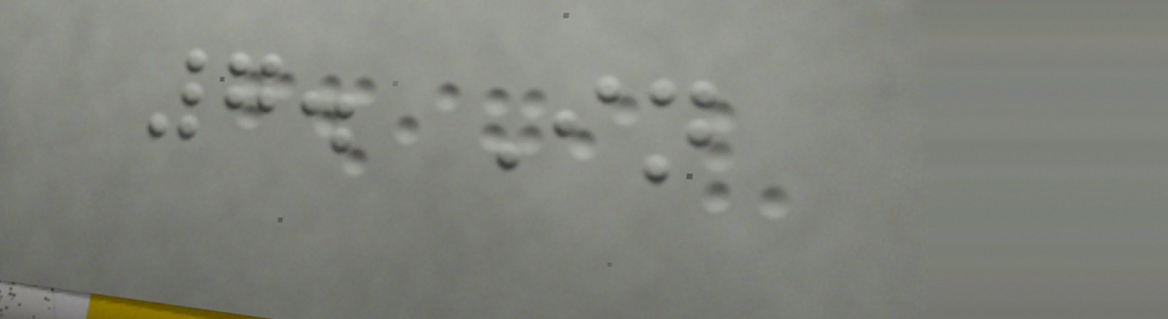7. In
